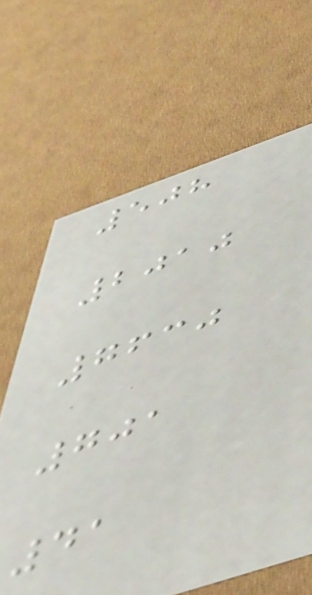508
2010
7630
701
41
